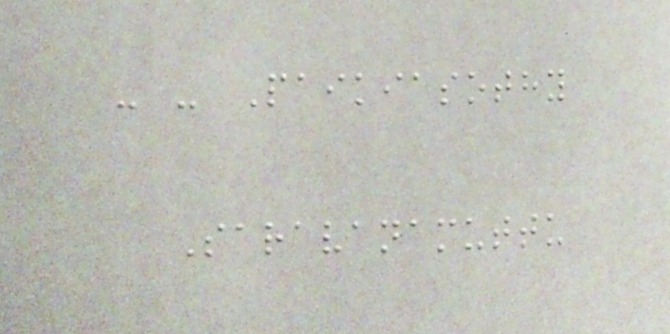- - Paikiasothy
Saravanamuttu
